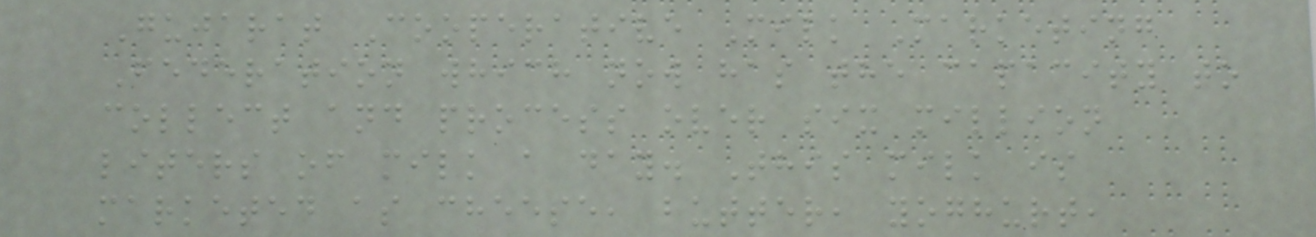Gujarat Cooperative Milk Marketing
Federation which now has the capacity to
collect and process over six million
liters of milk a day. This milk is
marketed as cheese, butter, yoghurt,
